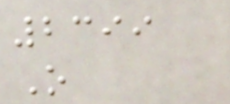2399
O
